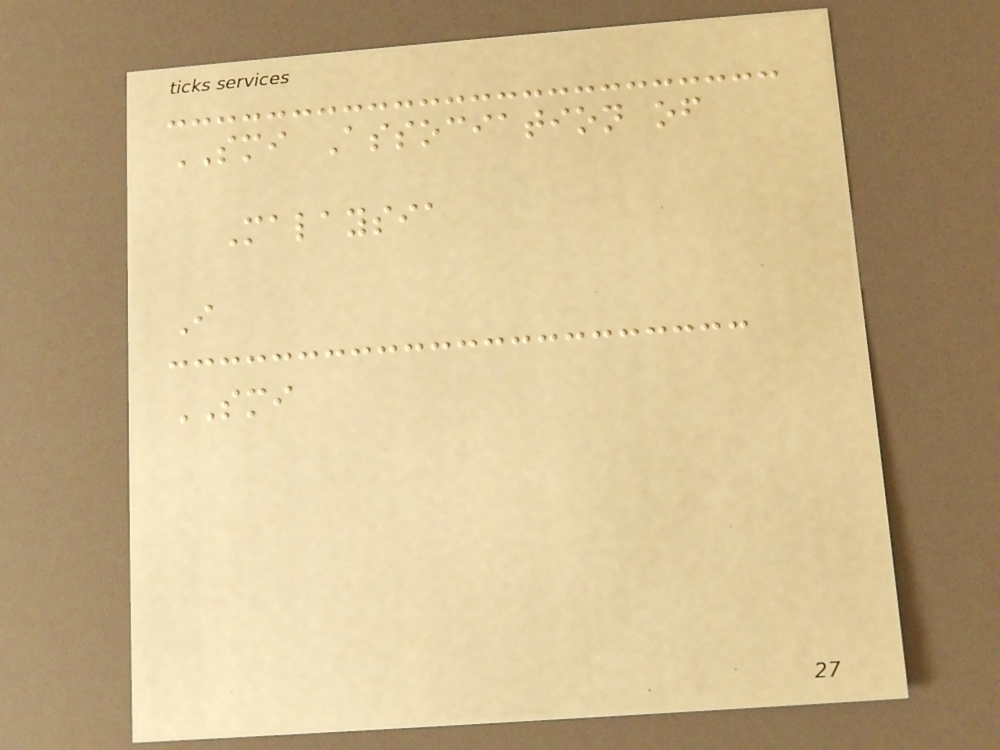SMI Association of
Malaysia
I
SMI
